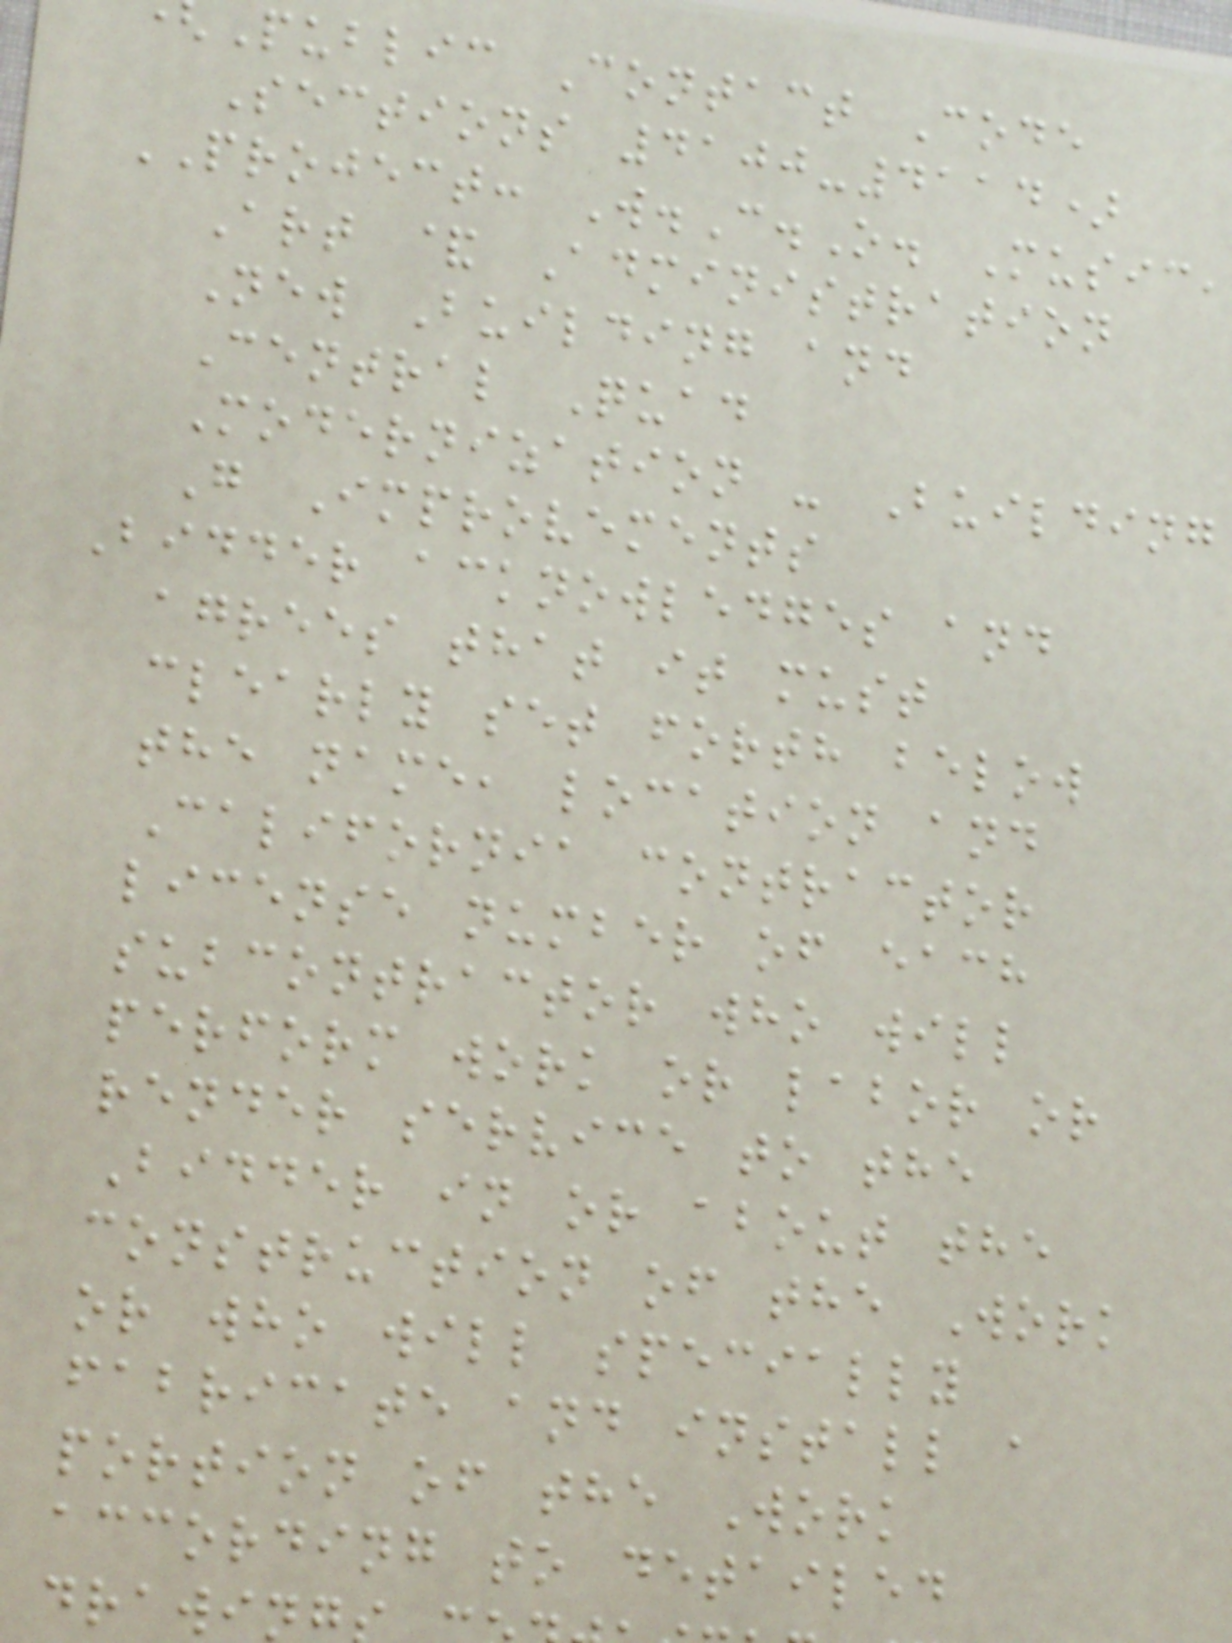Public Contact Code
Sections 4100-4114)
PROJECT: W.C.O. Music,
Art & Administration
New Building and
Central Quad
Modernization - Building
G Improvements
Bidder acknowledges and
agrees that it must
clearly set forth below
the name, location and
California contractor
license number of each
subcontractor who will
perform work or labor or
render service to the
Bidder in or about the
construction of the Work
or who will specially
fabricate and install a
portion of the Work
according to detailed
